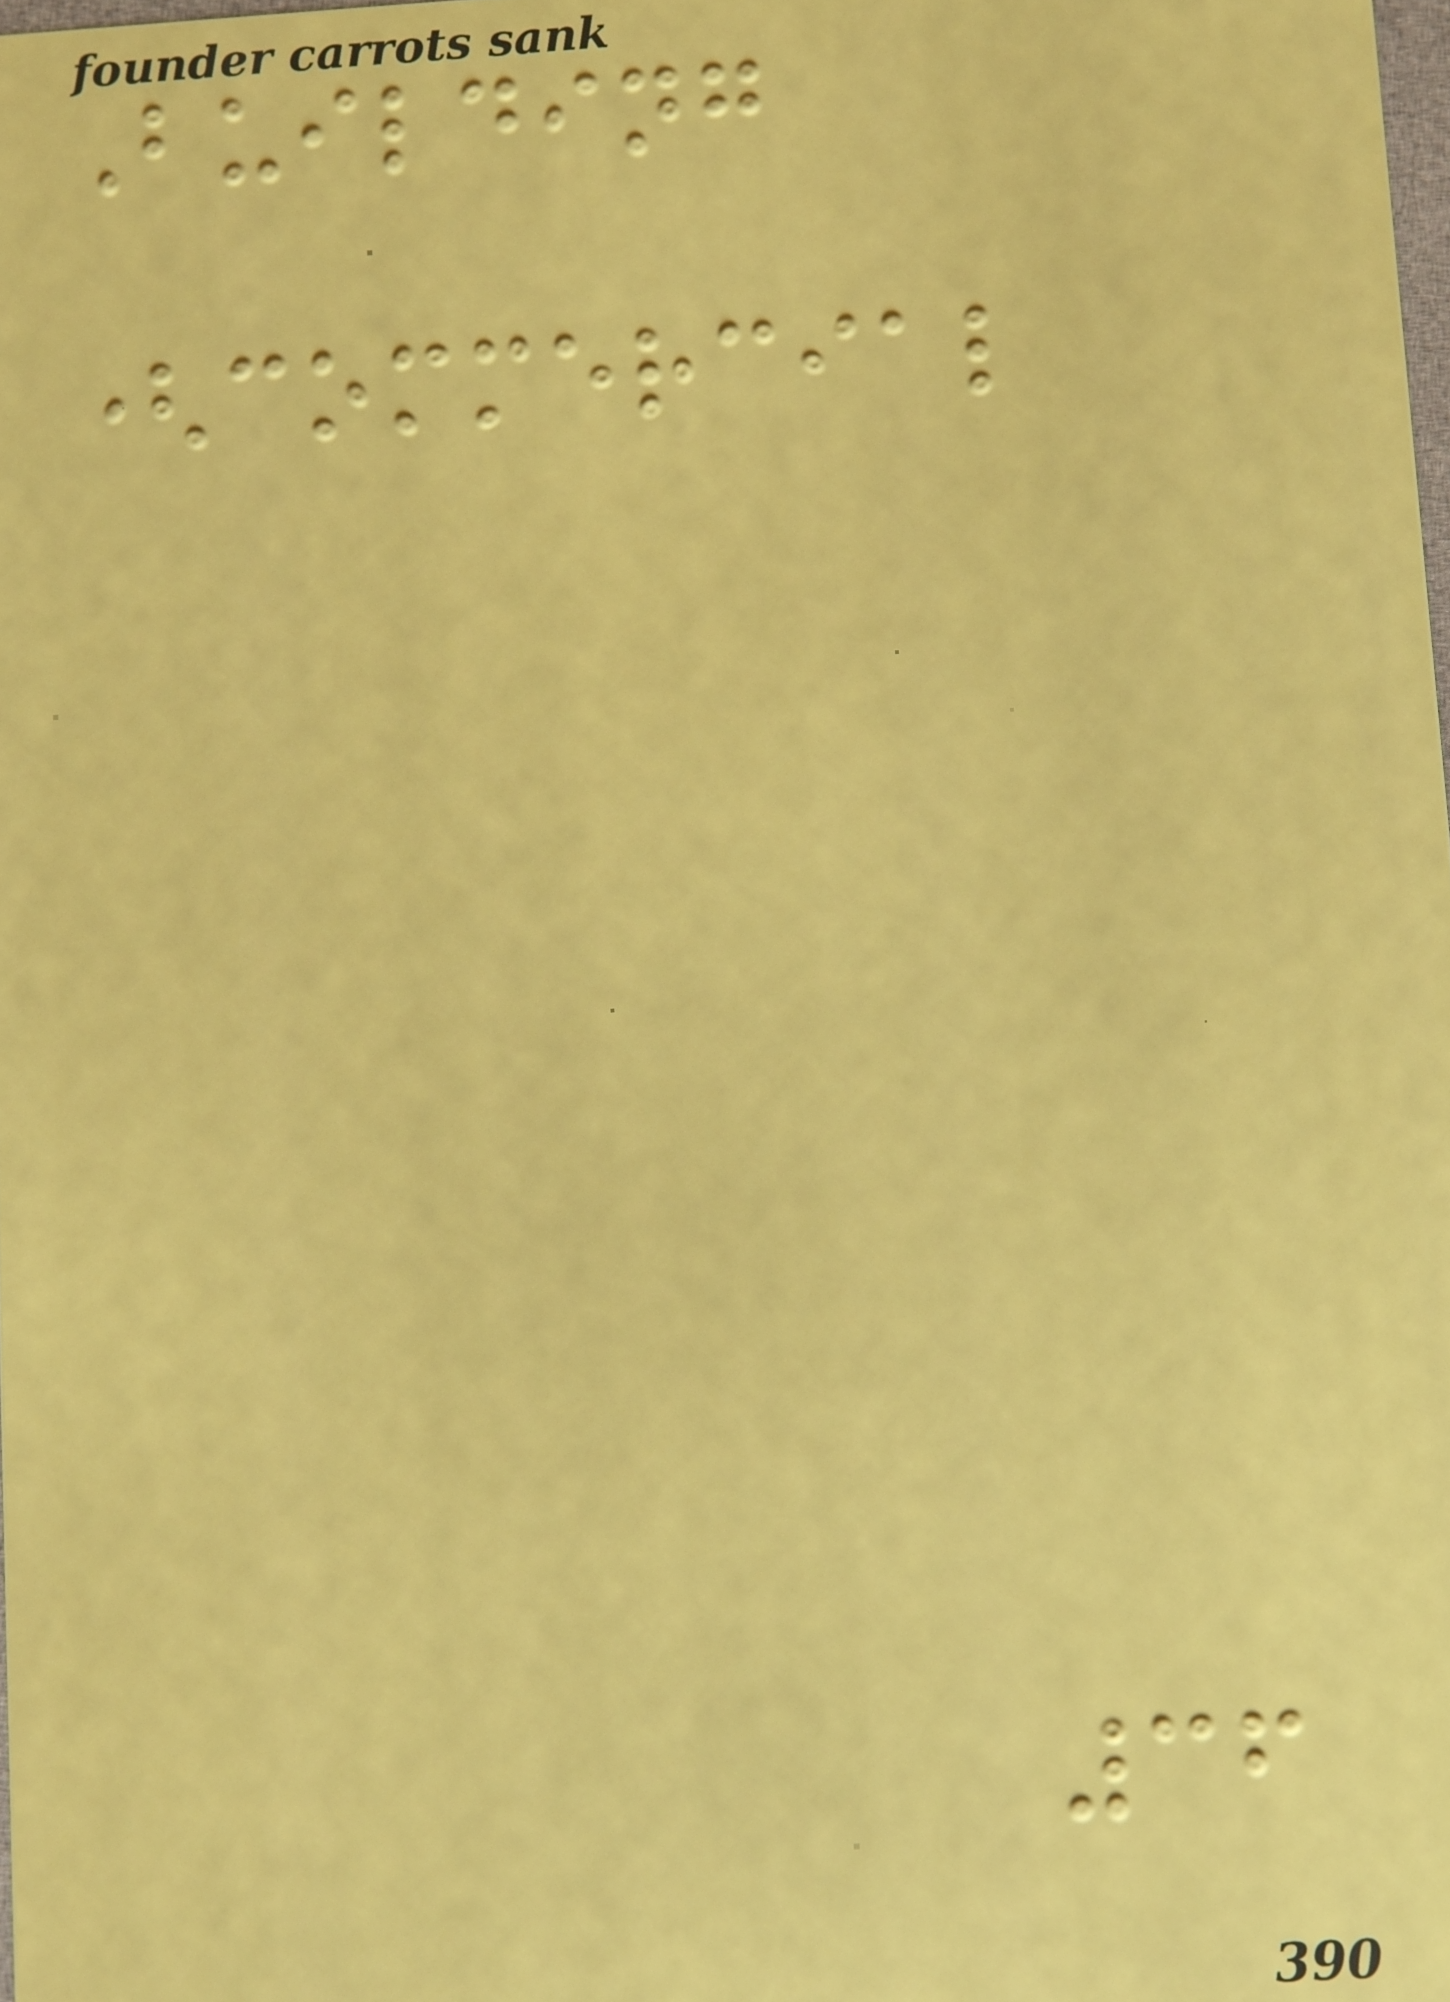Building
(commercial
36
